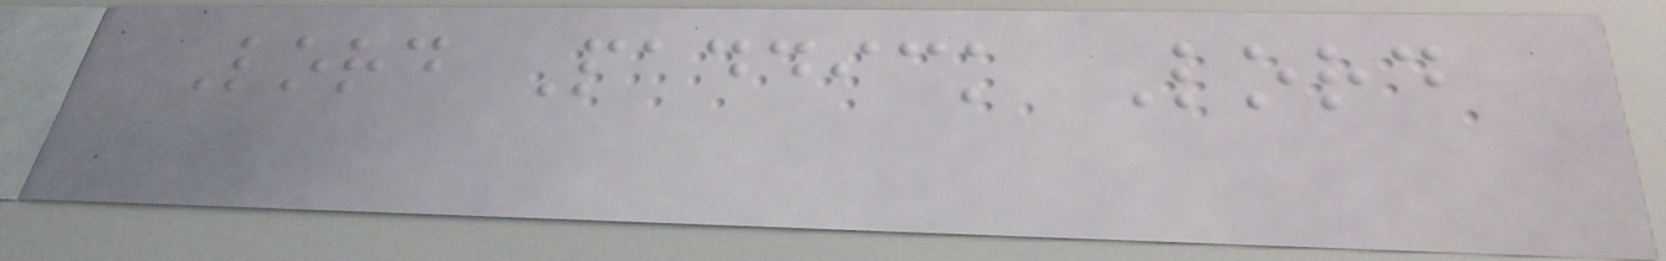Lord Paddick Lord
